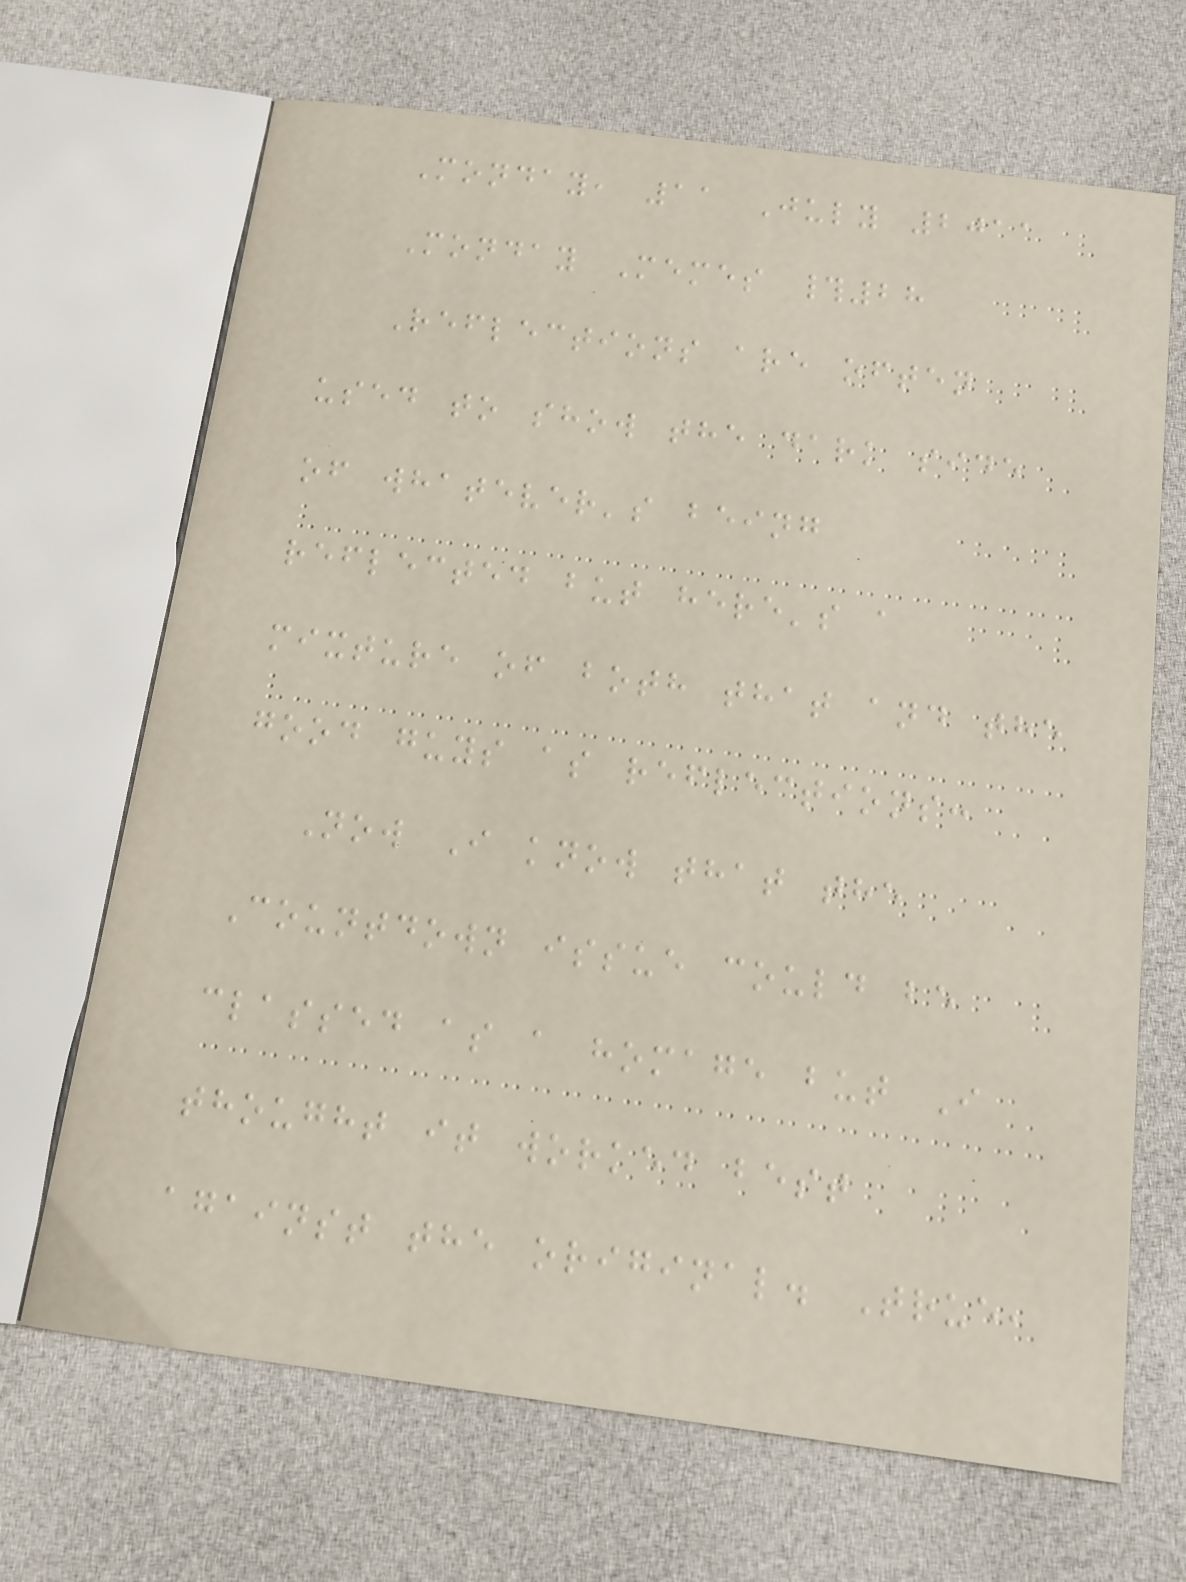Monday, 11 July 2011
Monday Memes #28
Reflections are often
used to show the dark side
of whatever's being
reflected but here's a
mixture of both that and the
good guys as reflections:
Now I know that the
Countdown issue could be
classed as a homage but I
thought it worked best
against the original. True,
